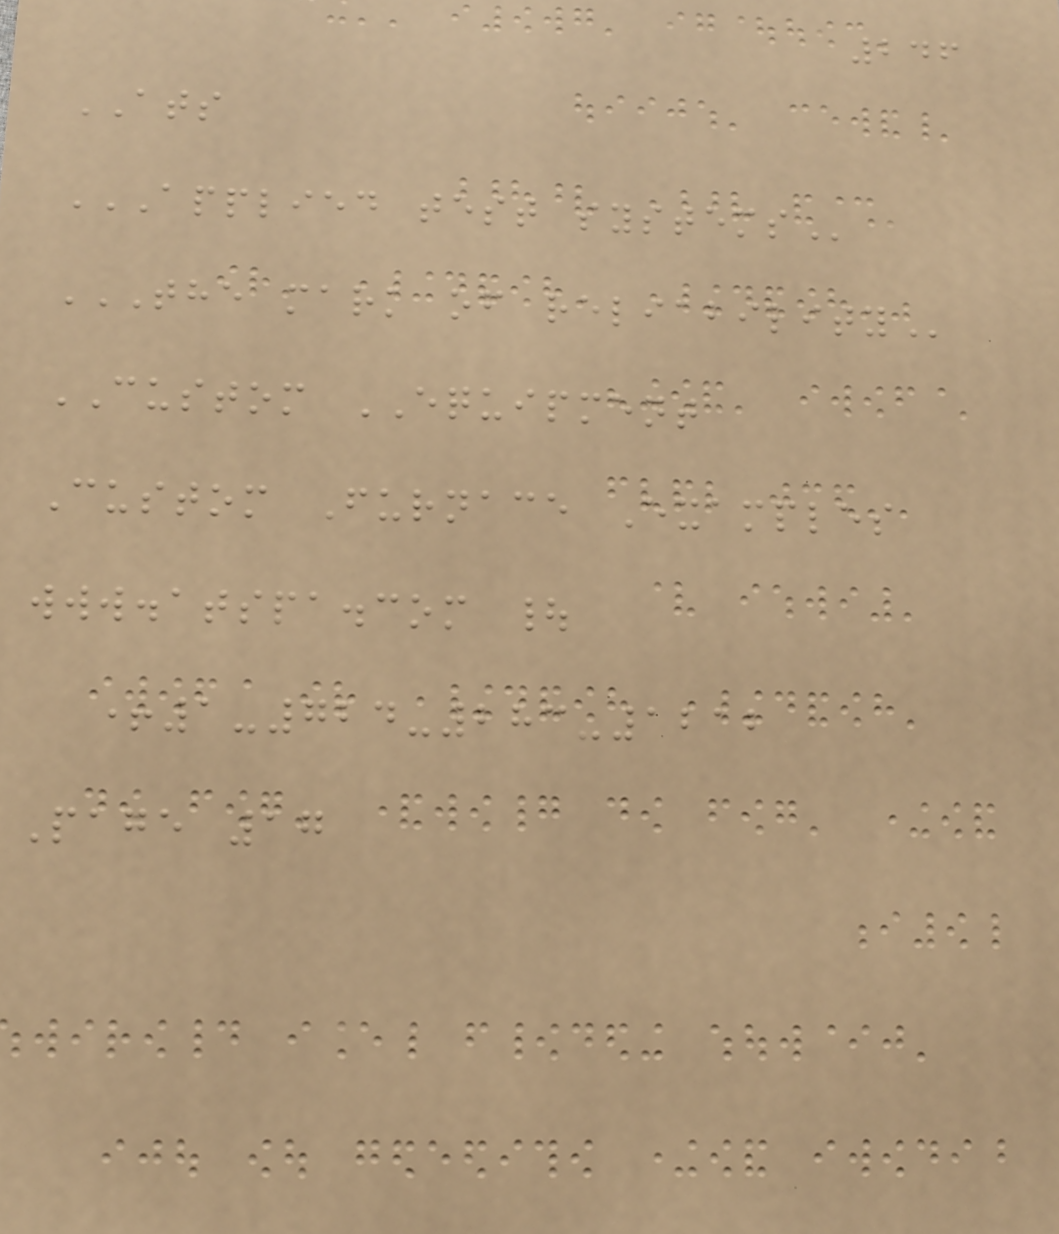246
ATS
APPLIED TEST SYSTEMS
THE MARK OF RELIABILITY
CUSTOM EQUIPMENT
Custom Furnace Examples
www.atspa.com |
+1-724-283-1212
Page 17
